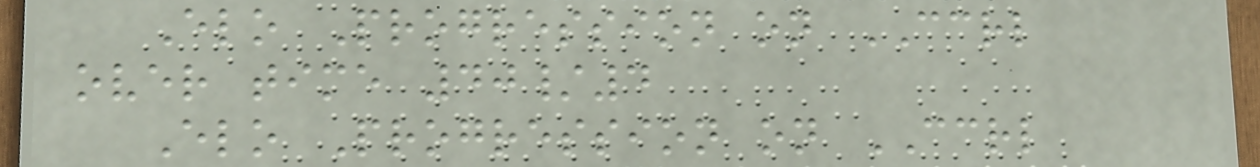Elo Progression on CCRL
over time 40/4
Elo Progression on CCRL
